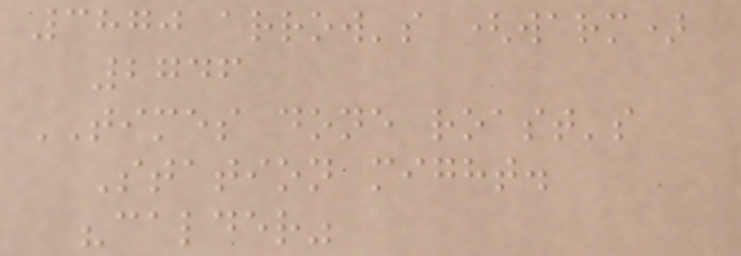3870 arrow's (warm)
2746
TIMES done roast's
Station might.
"calder"
